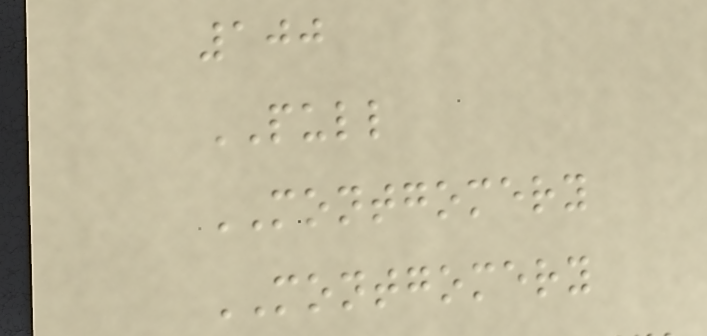100
PULL
MONTGOMERY
MONTGOMERY
